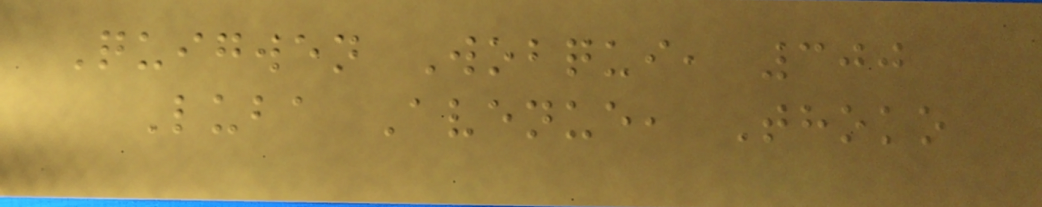Quigwen Wobqui, 300
Luba Avenue, Thoko
